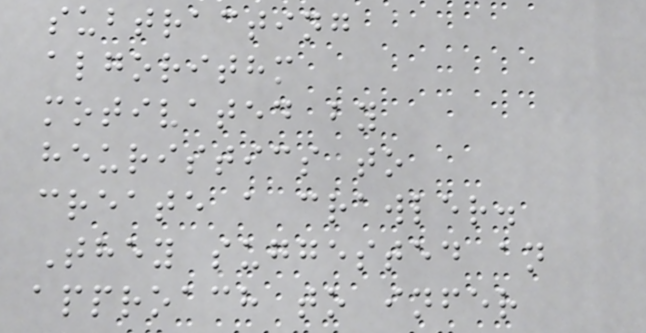subtracting
algorithm
motivated by
heuristics to
create a crawler.
They suggested an
approach to infer
